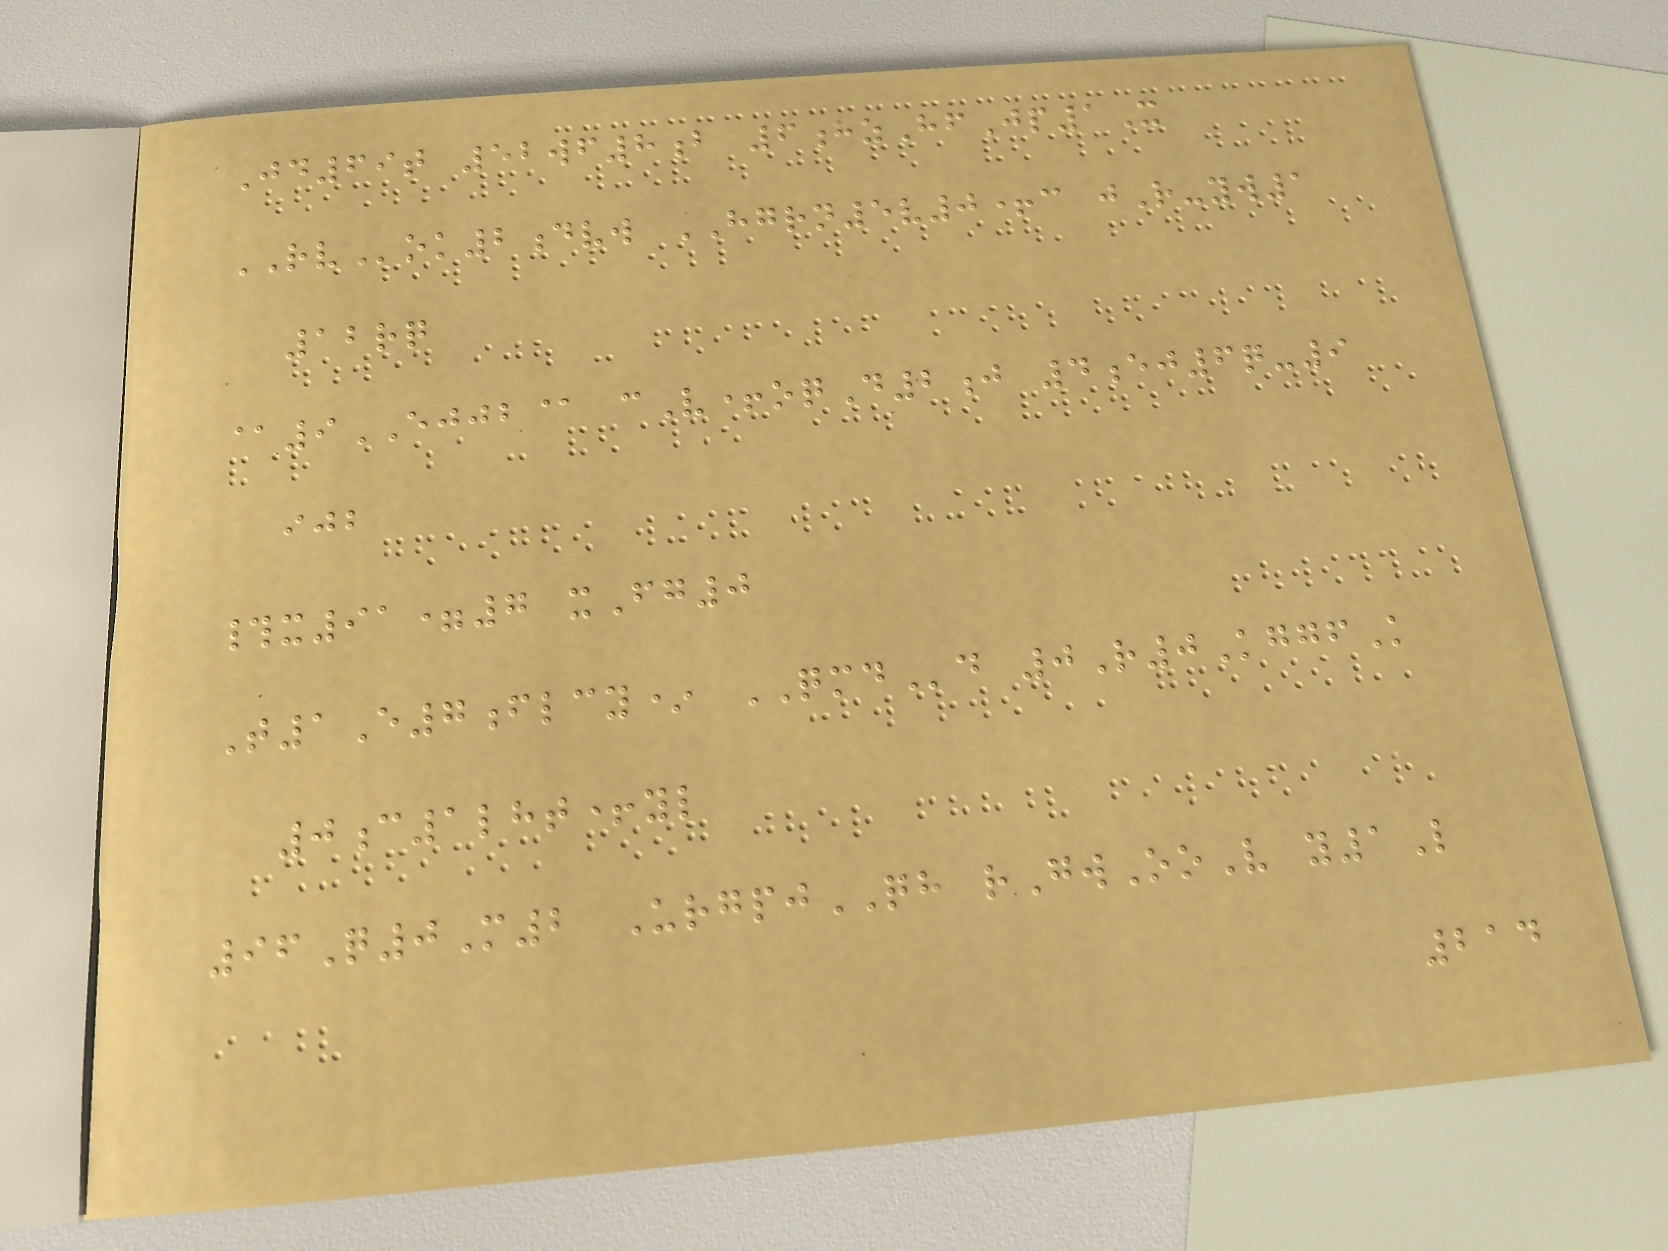Jd69t 52wf8b 6hzHfJp1X
RVok2dvw HGRN5v0+c jR-yw1
12rq
@9EJJB@ cV+oqD2j 4ej6q-9
ijb
#x91=7 xFg0
T1E7flcy* QMDd 0R0KggfK
0c1lht+yl
96Q0M2 UrgpjQH rGwOoV y1L
214
